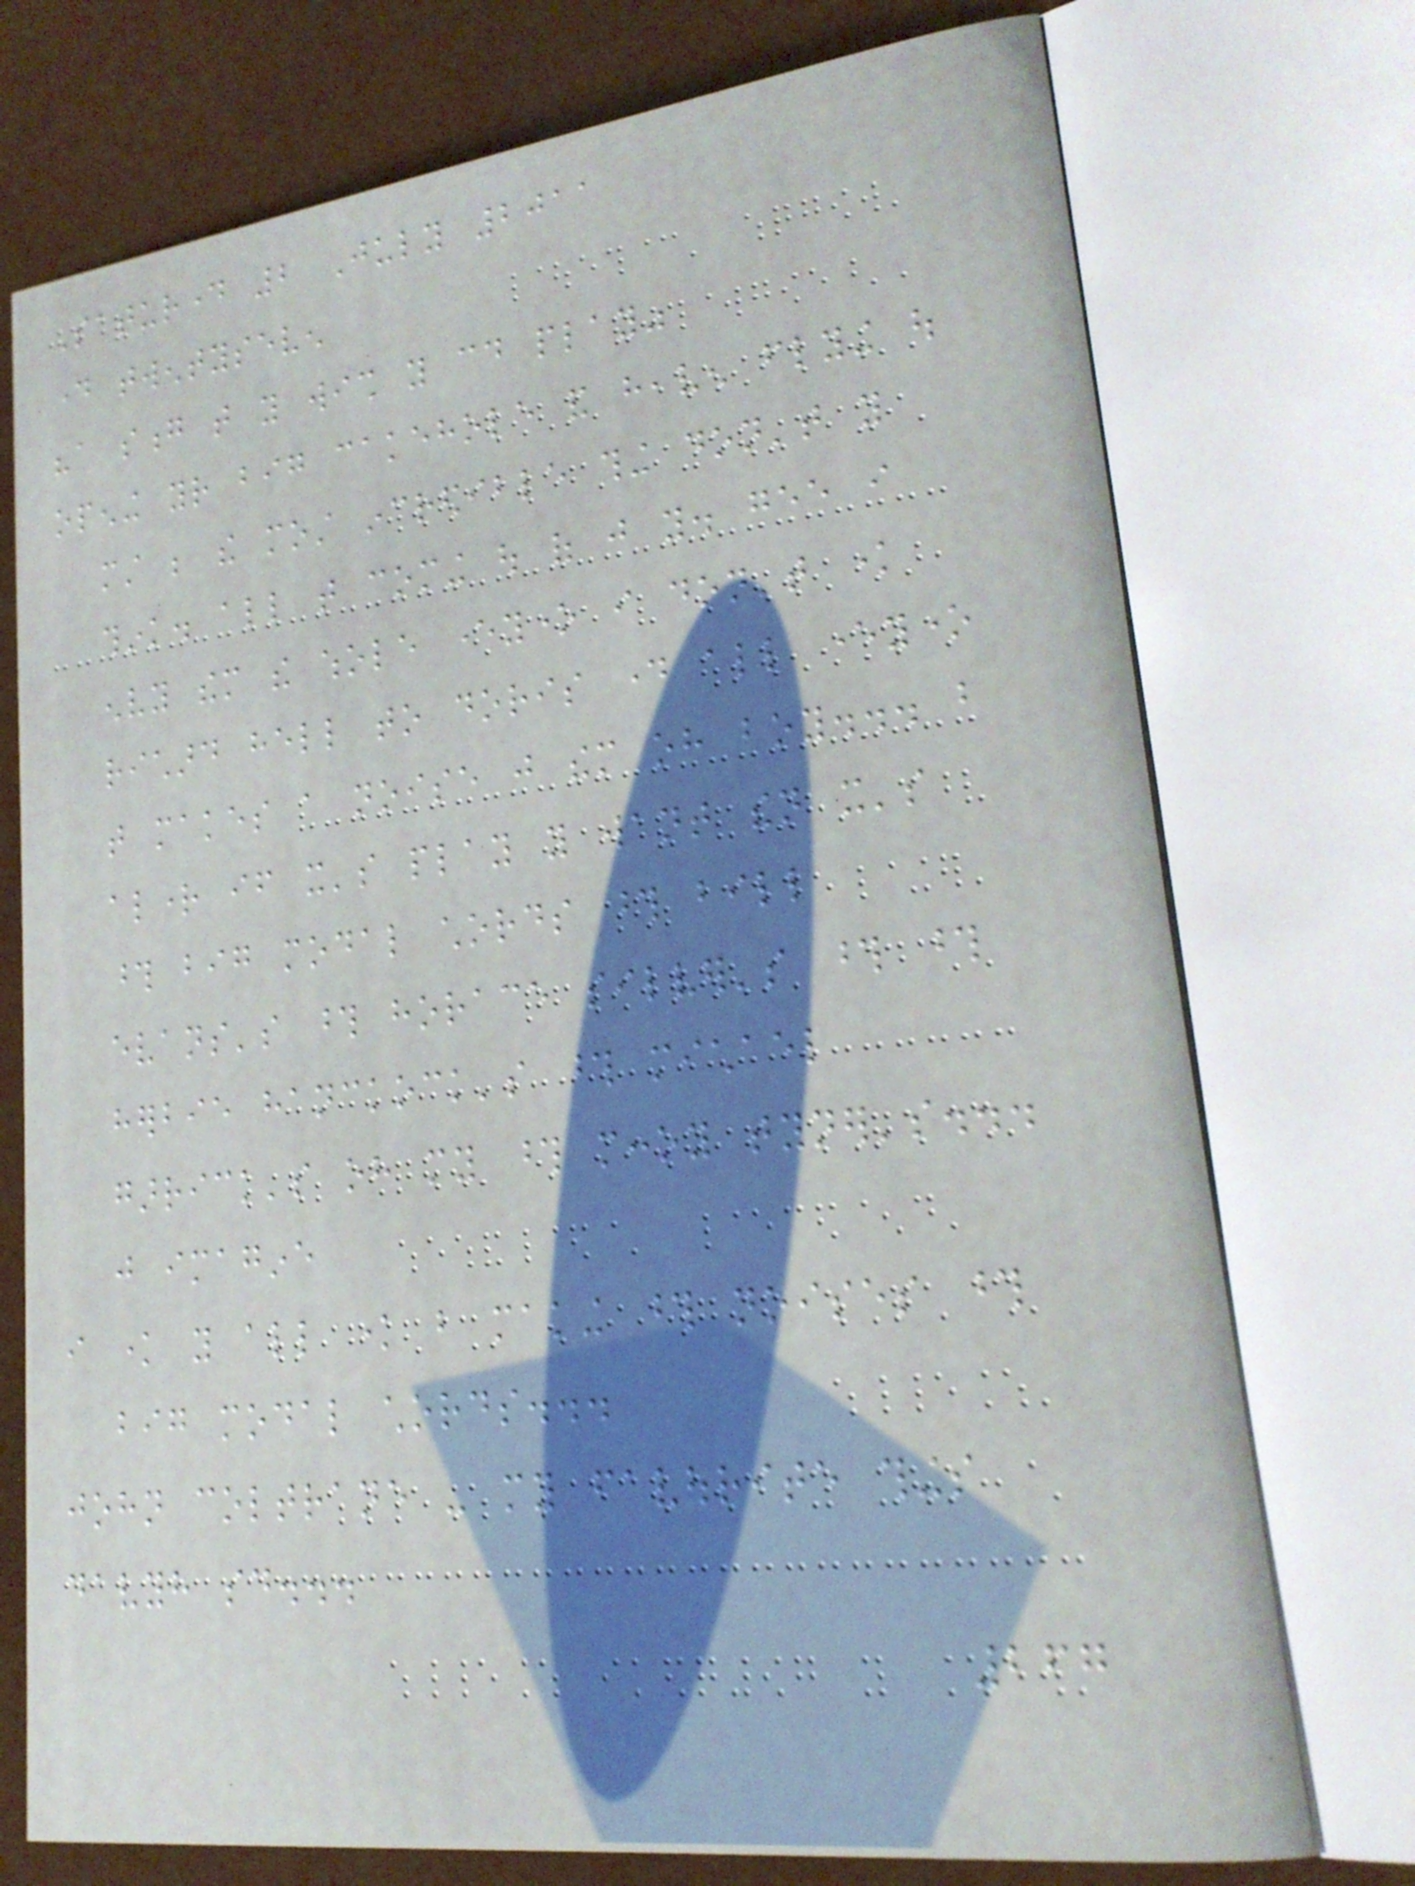Saturday 2 July 2011
day twentyseven
"a song that you wish you could play"
opening your big cakehole and heaven flying out
must be the most incredible thing don't you
think. all that coming out of just you. gee i
envy them the whole everyone i don't know
richard hell to doris day all everyone
that makes a noise just them oh boy... but
alright if it's play you want then it's
those big modal chords those bill
evans's those horace silver's those those
herbie hanckock's those michael
garrick's oh my those mccoy tyner's...
just imagine
i know you all know but making those noises those
big modal chords...
john coltrane - my favourite things
davyh said...
267
